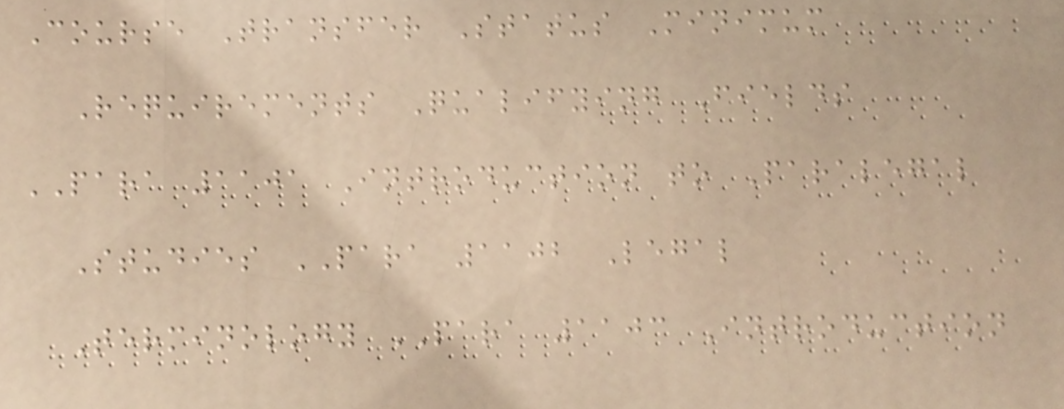Course Transfer Status Minimum
Requirements Qualifying Fields
PARA 1101 Introduction to Paralegal
Studies PARA 1102 Legal
Terminology PARA 1103 Introduction
